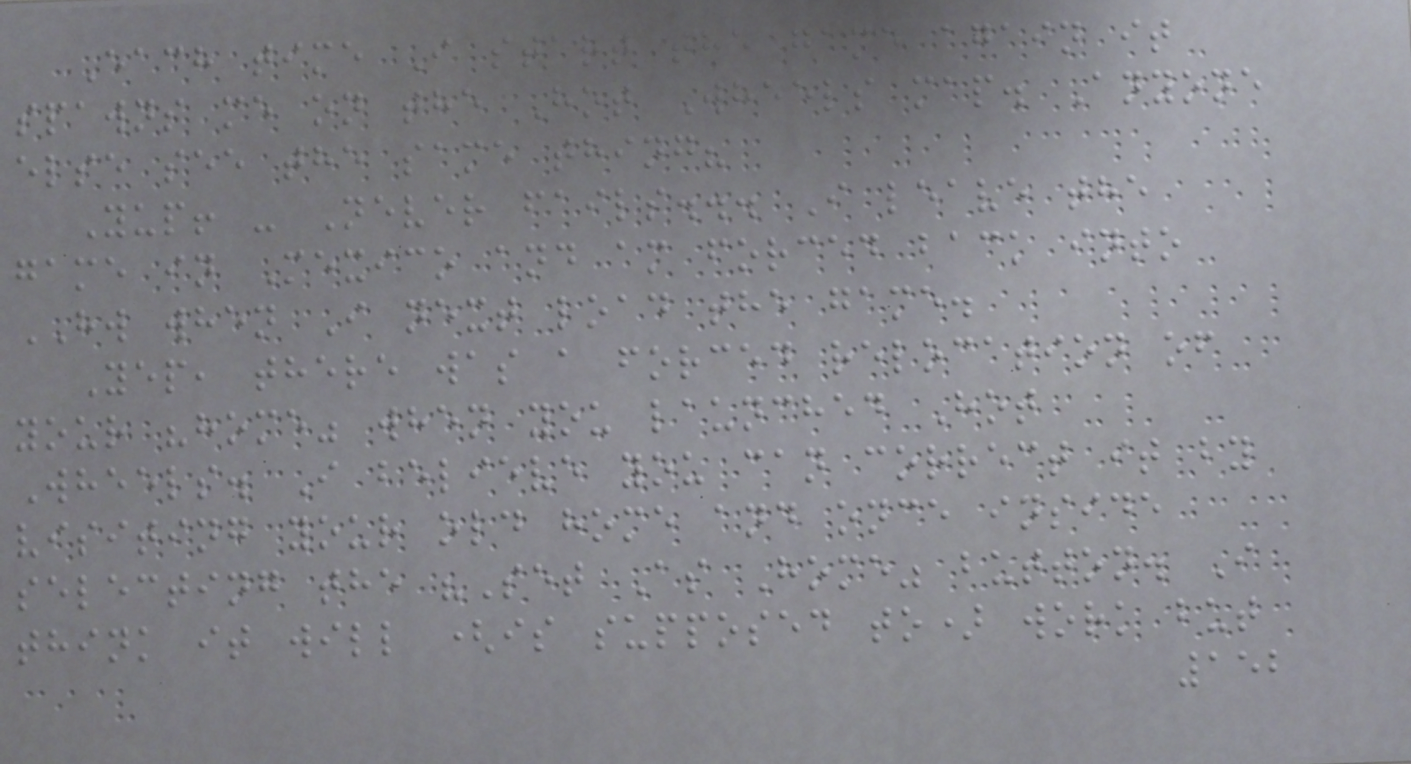Each time I start the game again it
spawns me on the Hot Wheels map. Anyone
else see the same thing?
Yup! - Never fails... I leave the
game in Mexico and am forced back into
HW when I next load the game.
Yep, there was a forced relocation of
your "home" when you launched Hot
Wheels. I believe you can correct it by
visiting your old home and once inside
selecting the "Set As Home" button. I
think it will (is supposed to) work but
152
